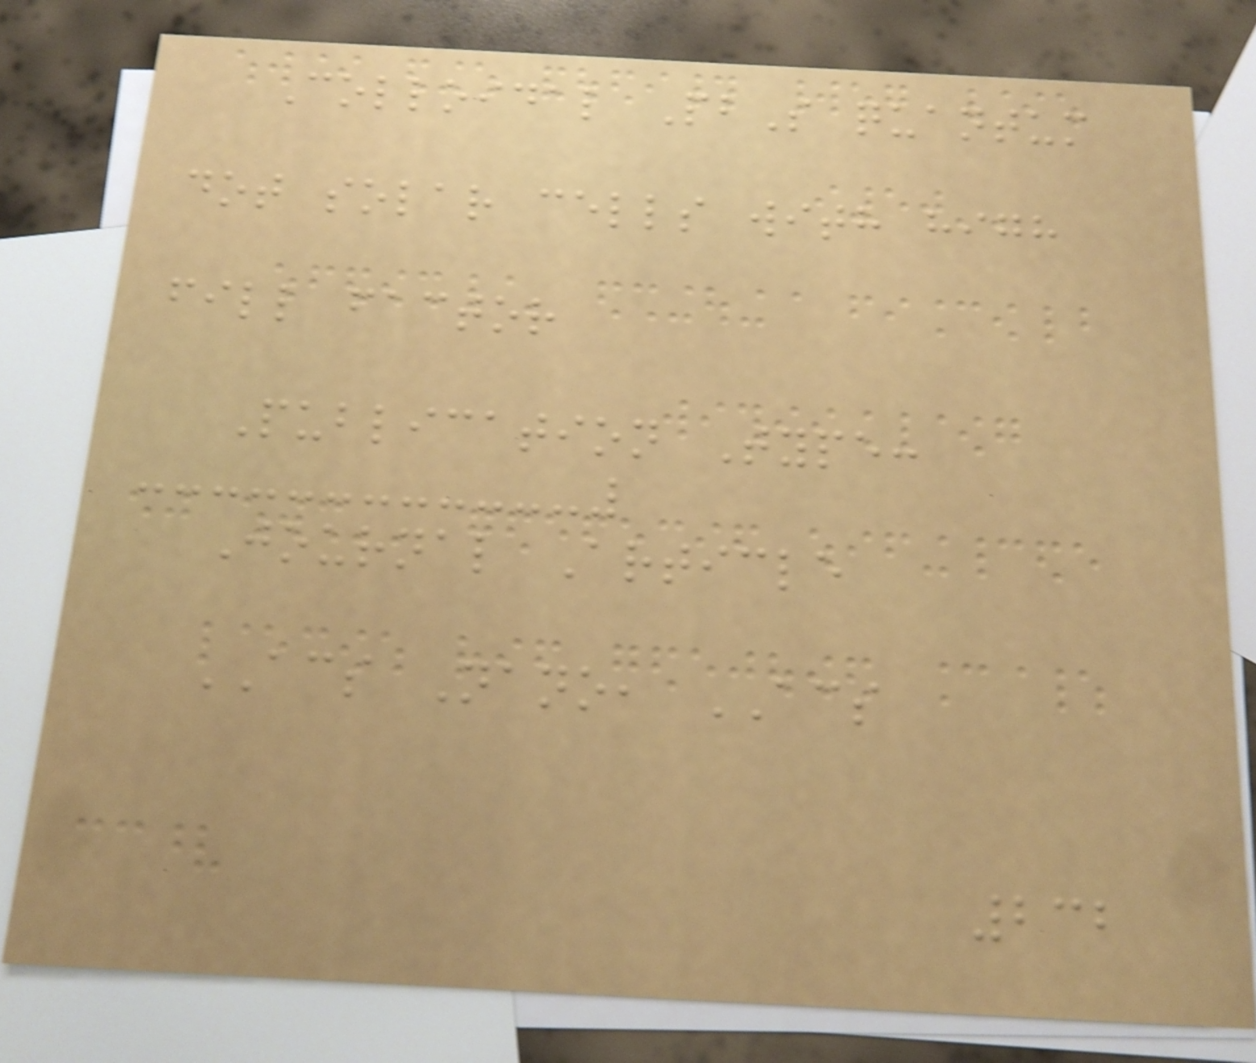Colloidal PbS quantum
dot solar cells with high
fill factor
Publication Type:
Journal Article
ACS Nano, ACS
232
